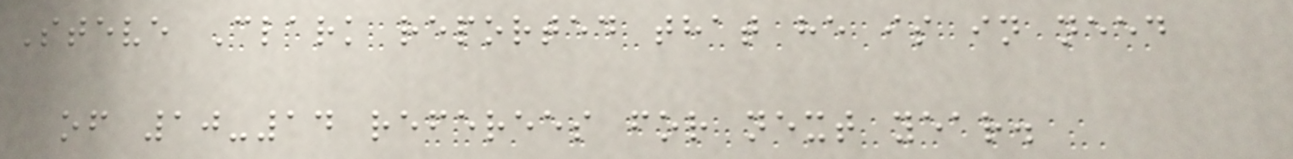Steve Clark reported that he is in need
of 10-14 referees for next year.
